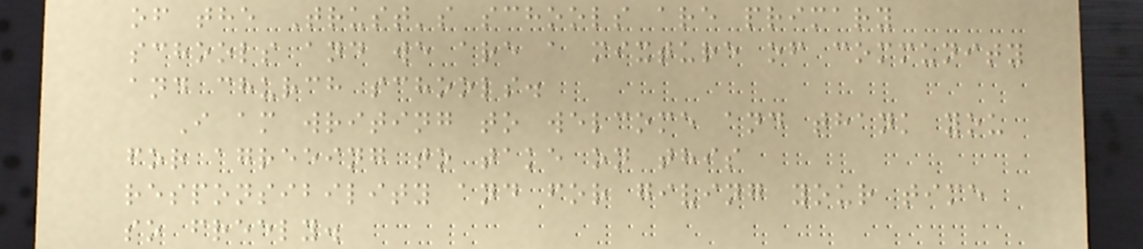of the Trust's schools are primary
schools and we are a mixture of community
and church schools.
I am writing to welcome and thank you
for agreeing to take on this
responsibility and for giving your time
so freely.
